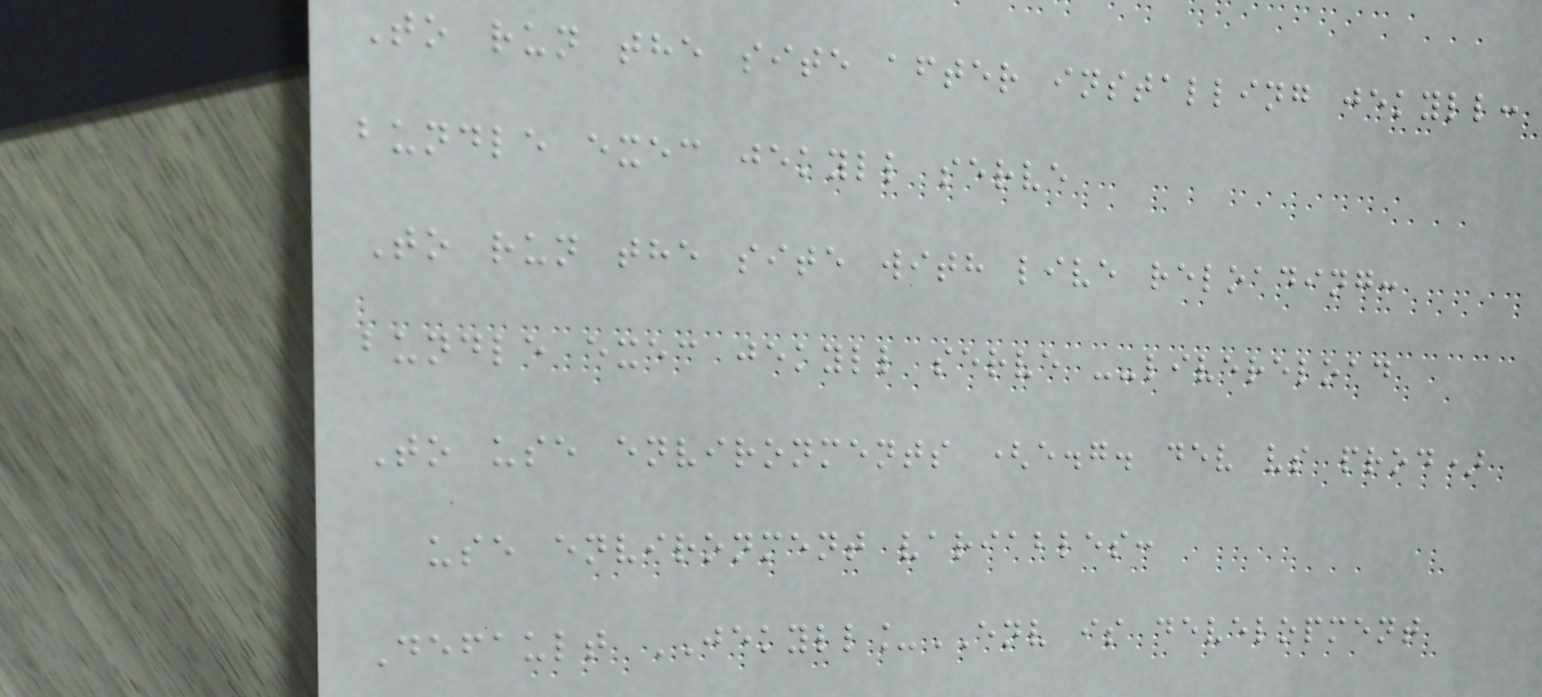To run the site after installing jekyll:
bundle exec jekyll serve
To run the site with live reloading:
bundle exec jekyll serve --livereload
To use environments (e.g. dev vs prod)
use environment variables:
Default JEKYLL_ENV is development
